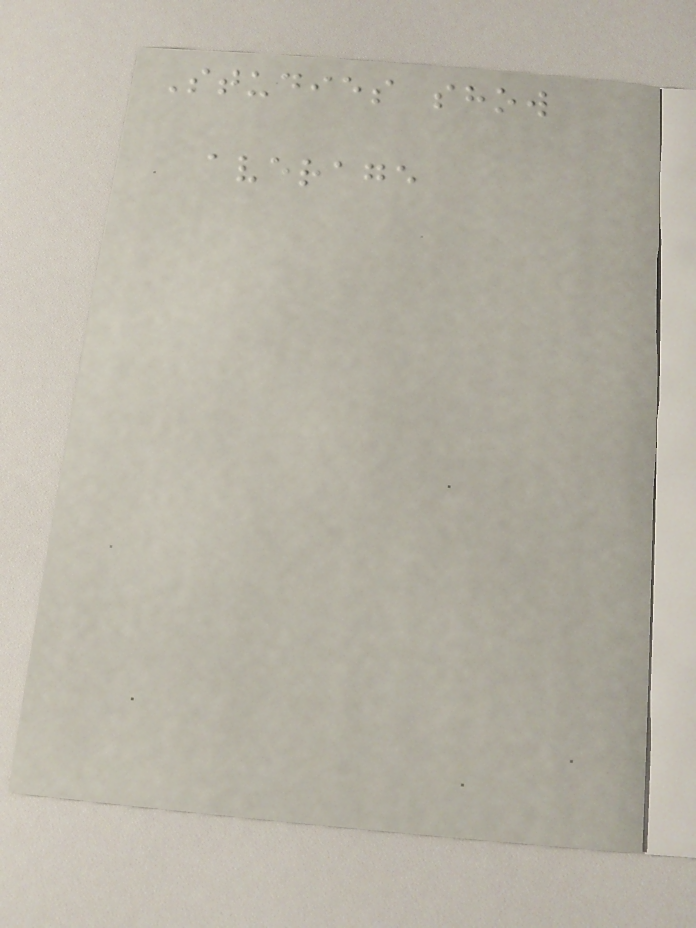Studies show
average
